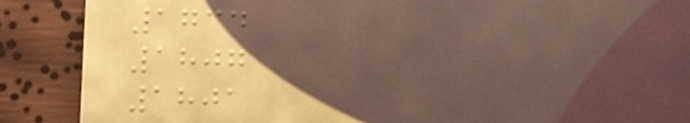1734
1807
1801
